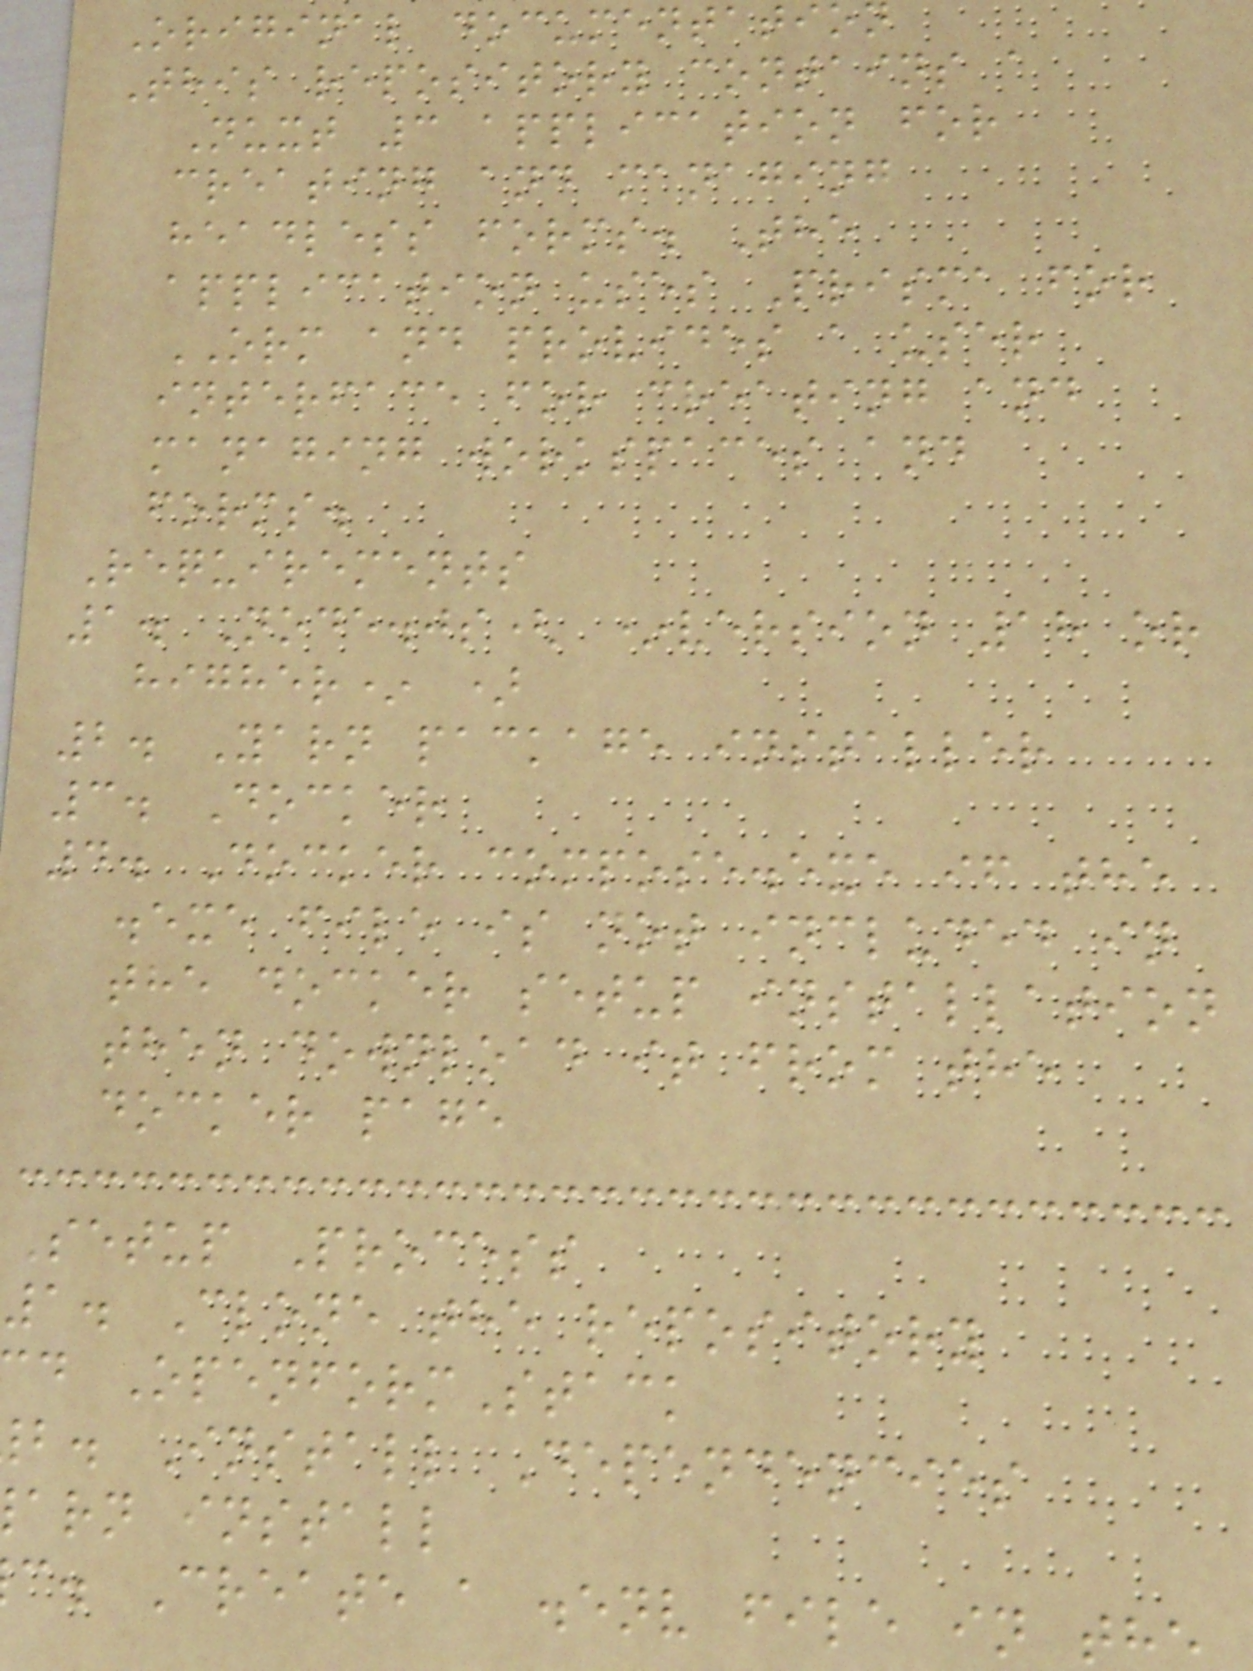Original documentatio
This repository contains a
Nuxt 3 application for
creating and managing
headless forms. The
application uses Prisma for
ORM and provides a user
interface for creating and
managing workspaces and
forms.
Requirements
1. Node.js( *version 18 or
higher* )
2. Yarn package installer
3. Docker
4. Docker compose.exe if the
.exe file is not included in
the docker setup installation
then download it from the
docker page
Setup Process
1. Clone the repository
d OpenformStack
b. Install Dependencies
arn install
c. Create a .env file in th
